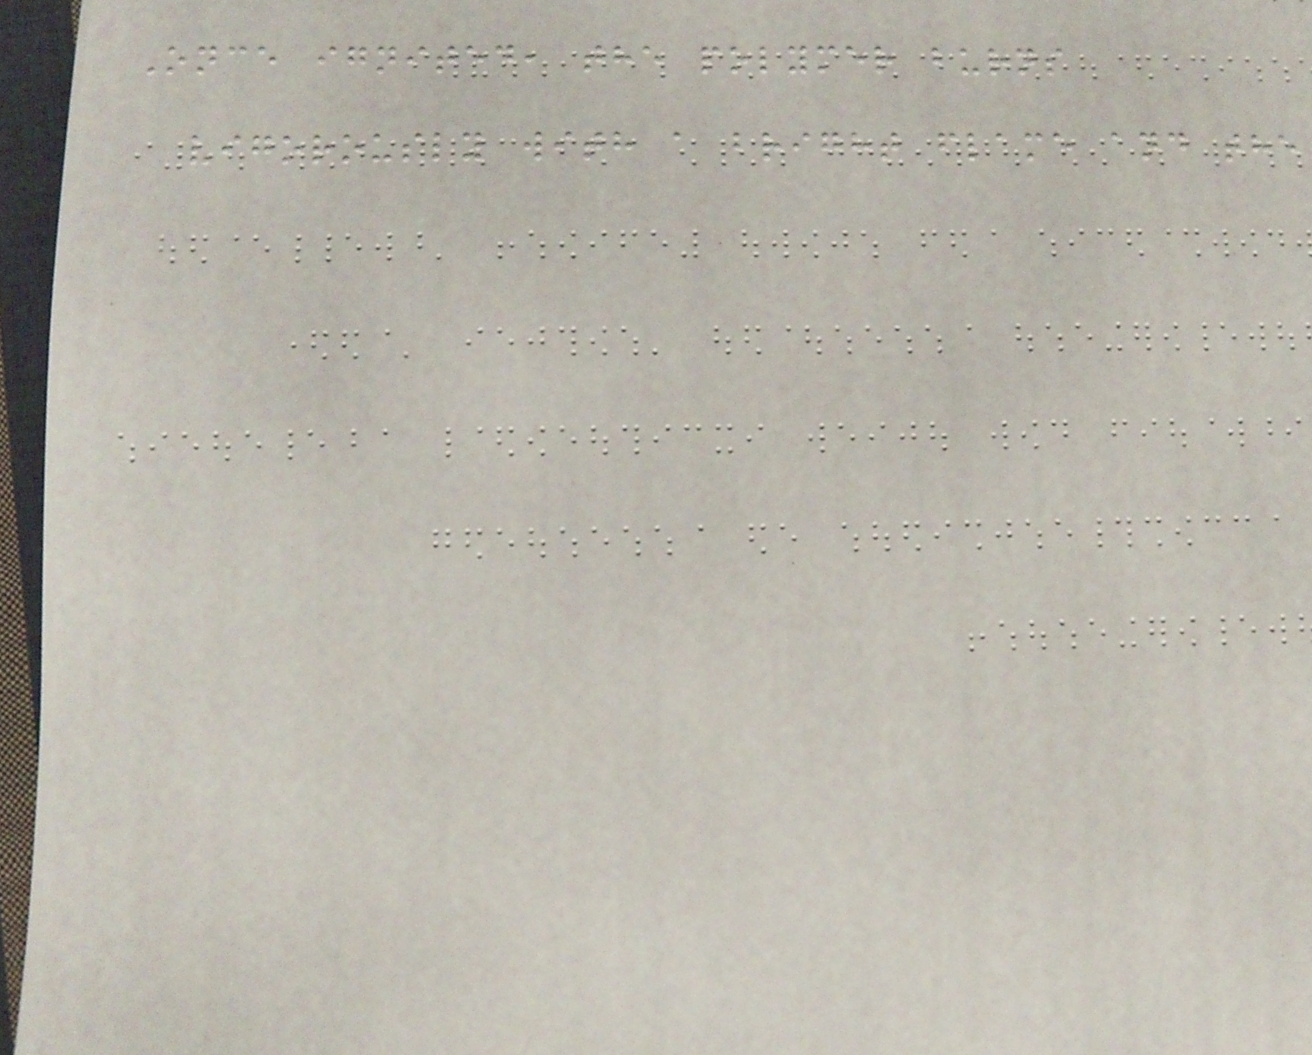Once ignited, the polymer burns
vigorously with a bright flame and the
